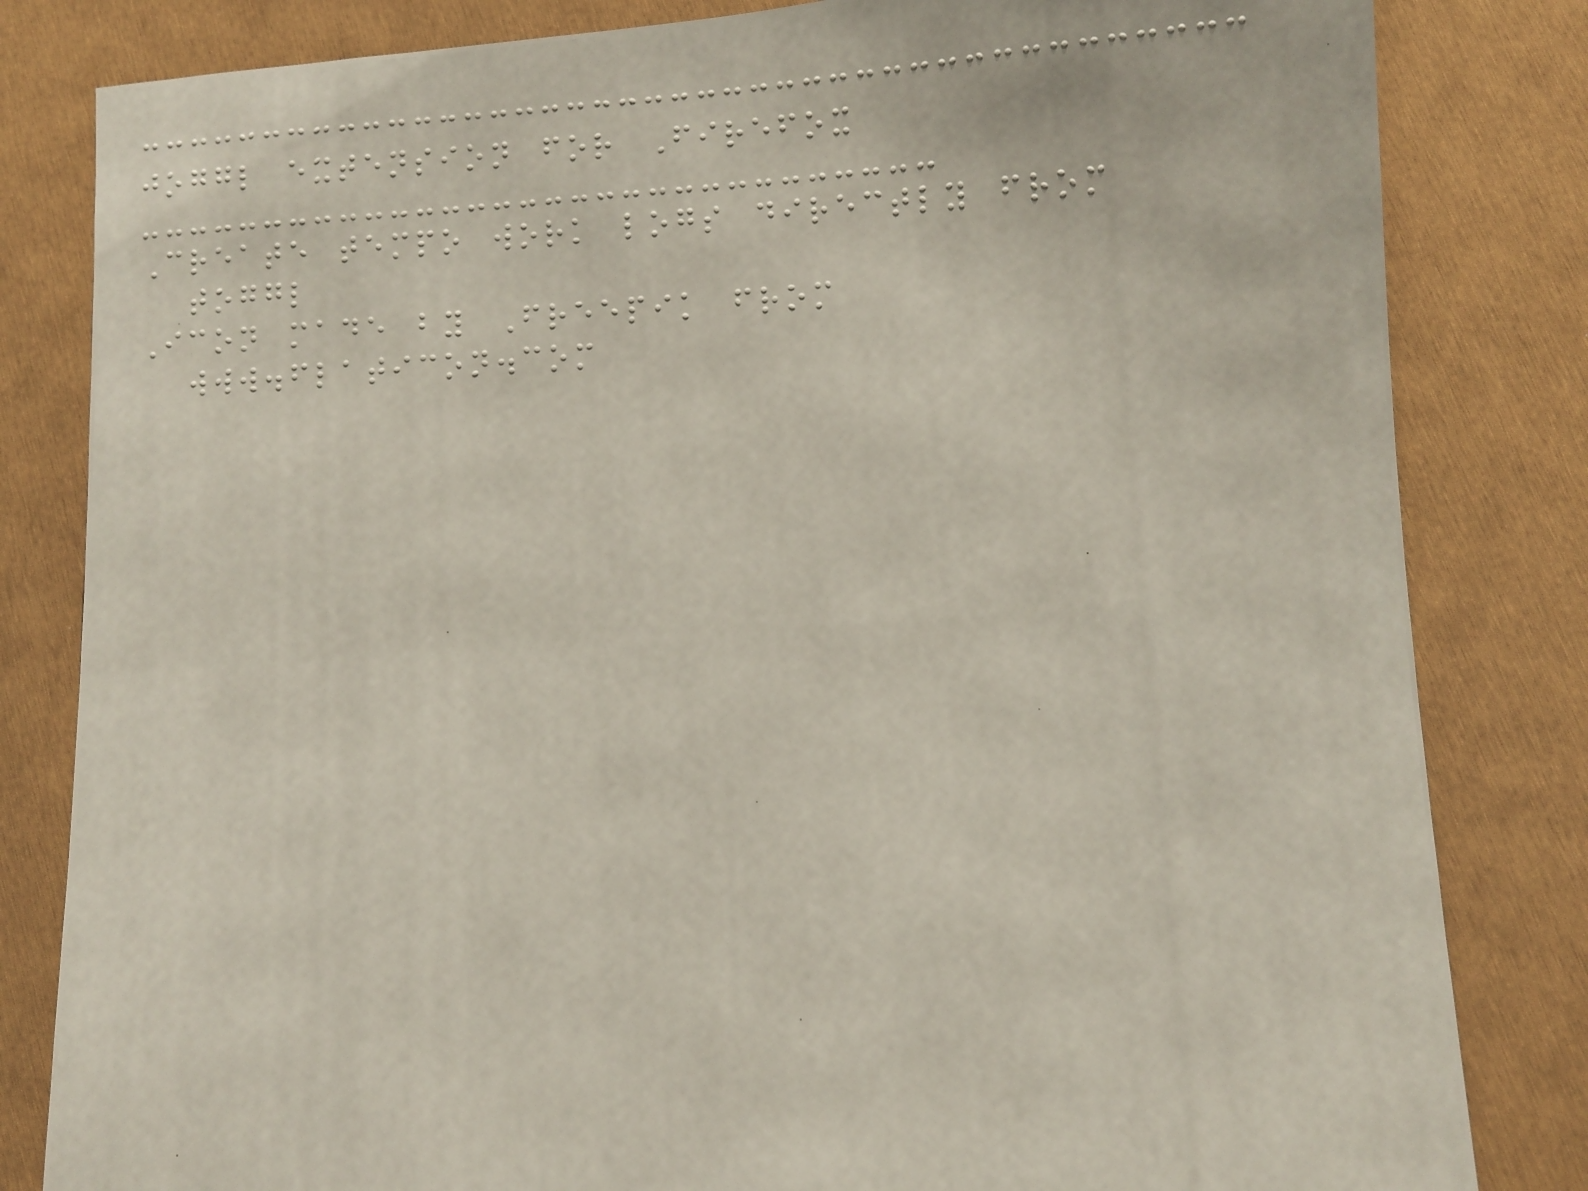joggl extension for Firefox
Create tempo work logs directly from
toggl
Icon made by Freepik from
www.flaticon.com
